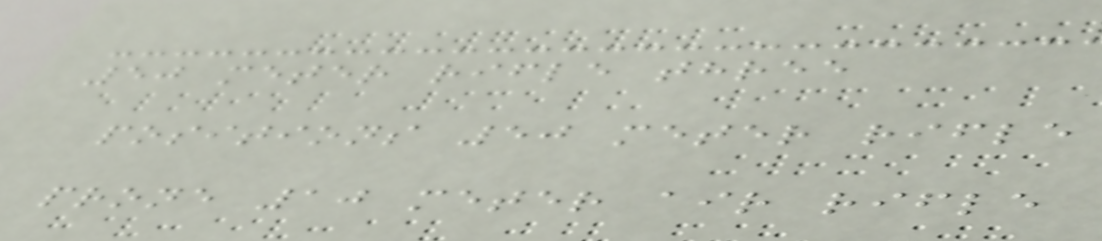50 meter rifle three
positions 50 meter rifle
prone 10 meter air rifle
